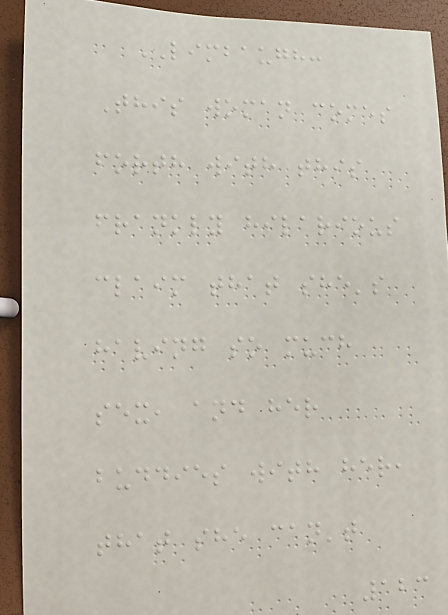LIMBAUGH:
This woman comes
forth with this
frankly hilarious
claim that she's
having so much
sex, and her
buddies with her,
that she can't
123
